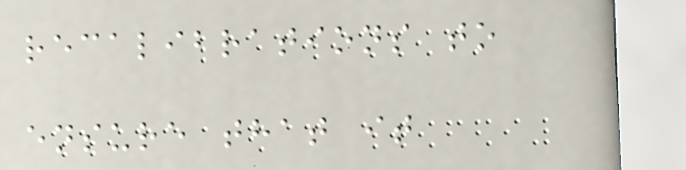recalibrations to
ensure that it
